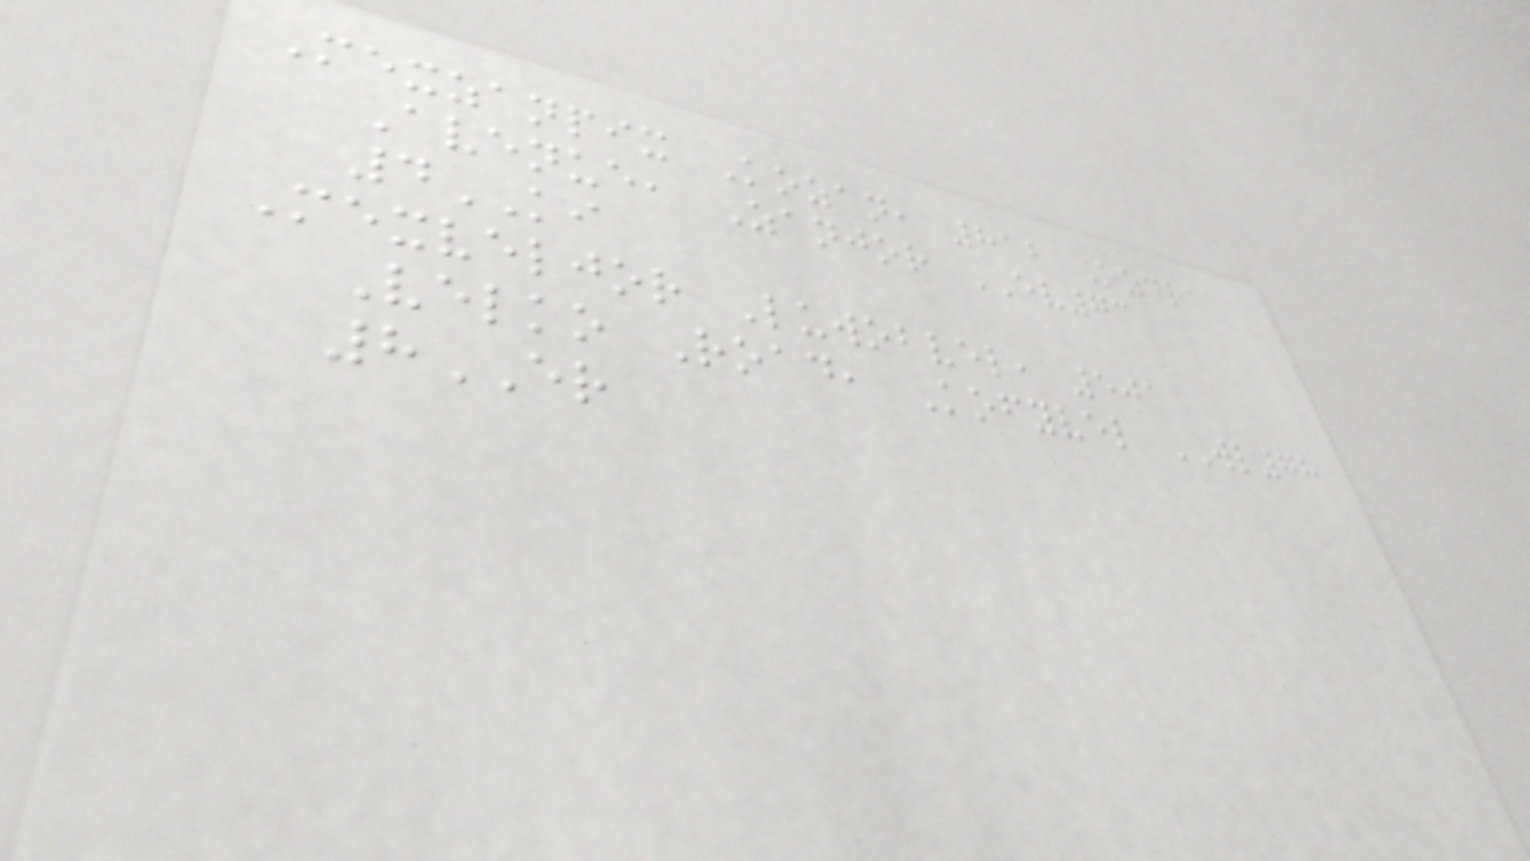Mexzanpix Kozan, 812 Ozdra
Avenue, Zanjor EV73
4KI
Mexveljor Luwobvel, 501
Velko Road, Kofyvel WL78
8ER
